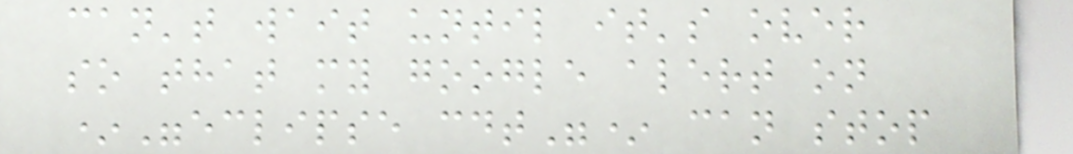can't wait until it's over
so that my google alert on
*"eclipse cdt"* can stop
